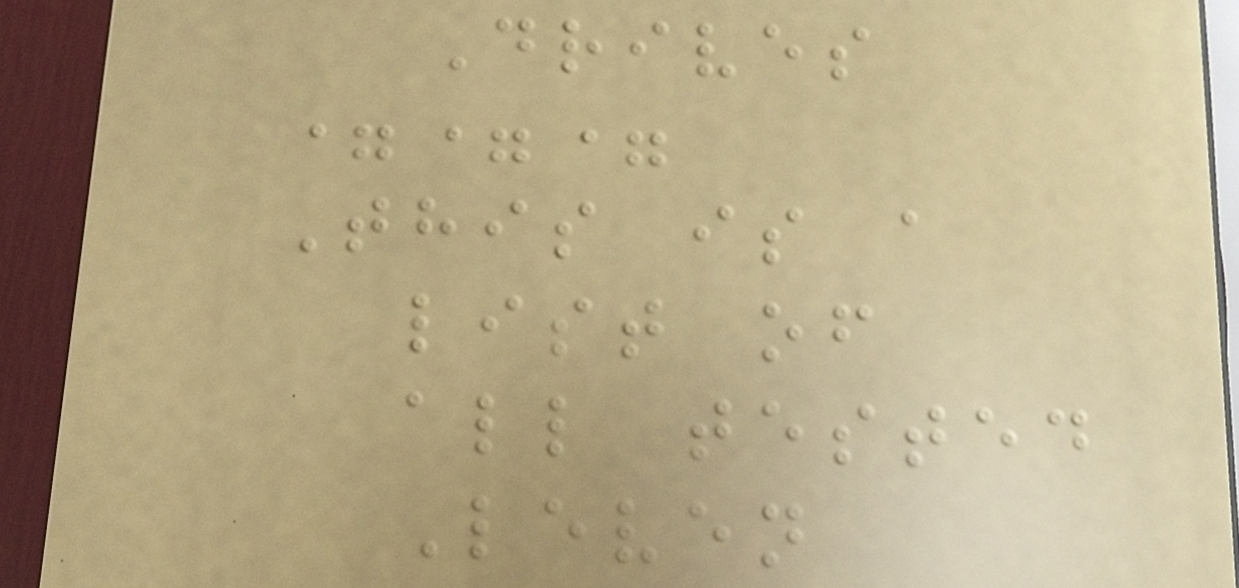Drives
===
This is a
list of
all tested
Leven
